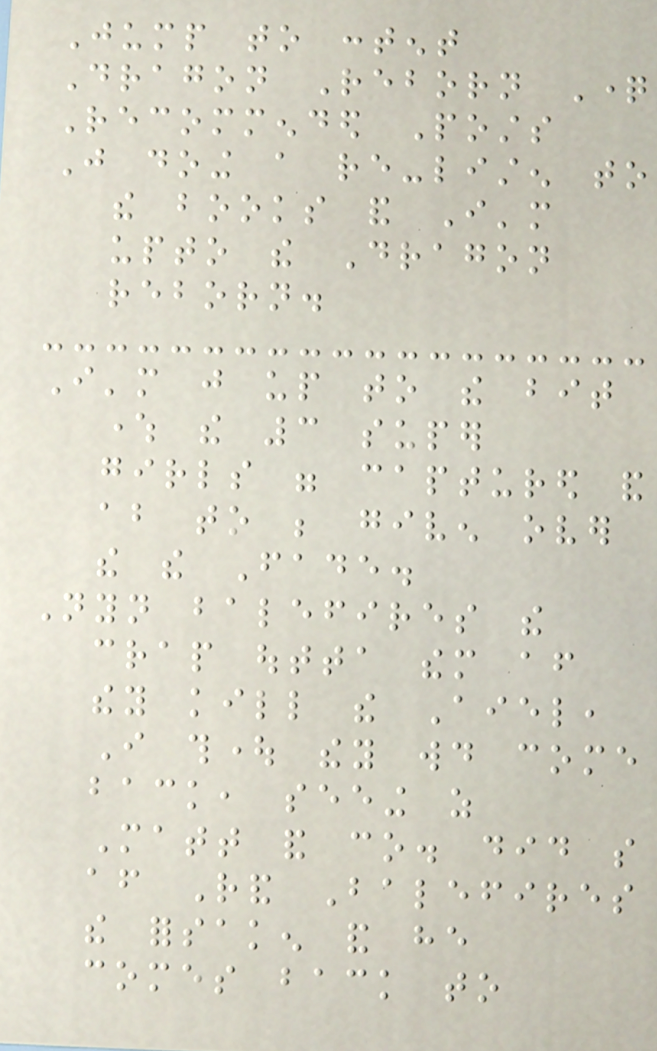Jump to content
Dragon Reborn Question
Recommended Posts
Just doing a re-listen to
the books and I'm
upto the Dragon
reborn.
I'm just up to the bit
where the 3 super
girls were captured and
about to be given over
the the Fade.
Nyn balefires the
crap outta them after
they kill the Aiel,
I thought they would come
back, seeing as
Matt and co. did so
after Rand Balefires
the forsaken and he
comes back to
